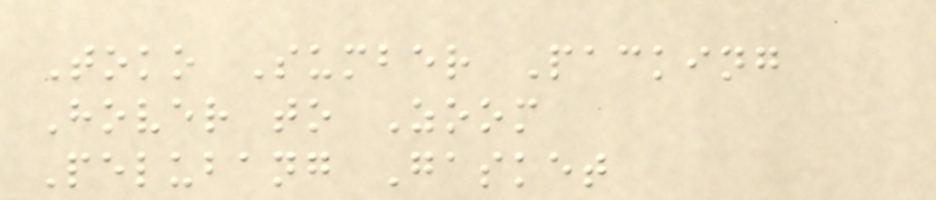Toko Sumber Packing
Hover to Zoom
Pelubang Gasket
